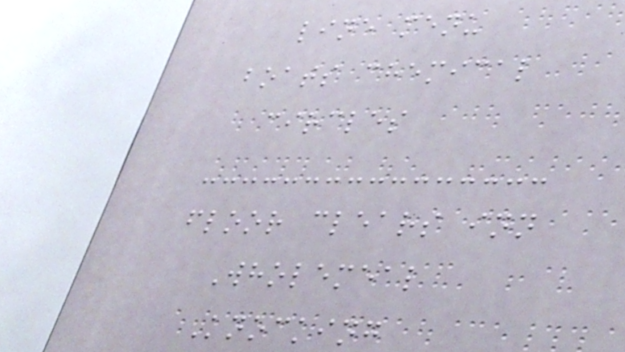line menu
boats chemical
circles
floor clears inn
Wholemeal
Knocking
